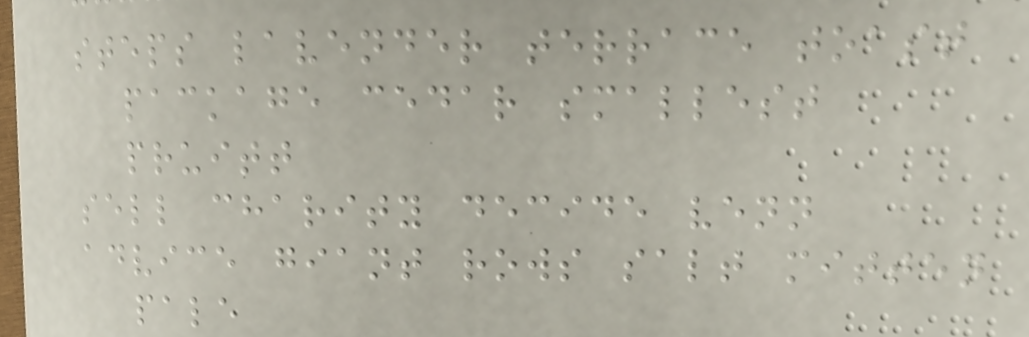steps lavender terrace toast
package cedar smallest
pruitt
sell charity decide venn
advice giant rows salt mitten
pale
